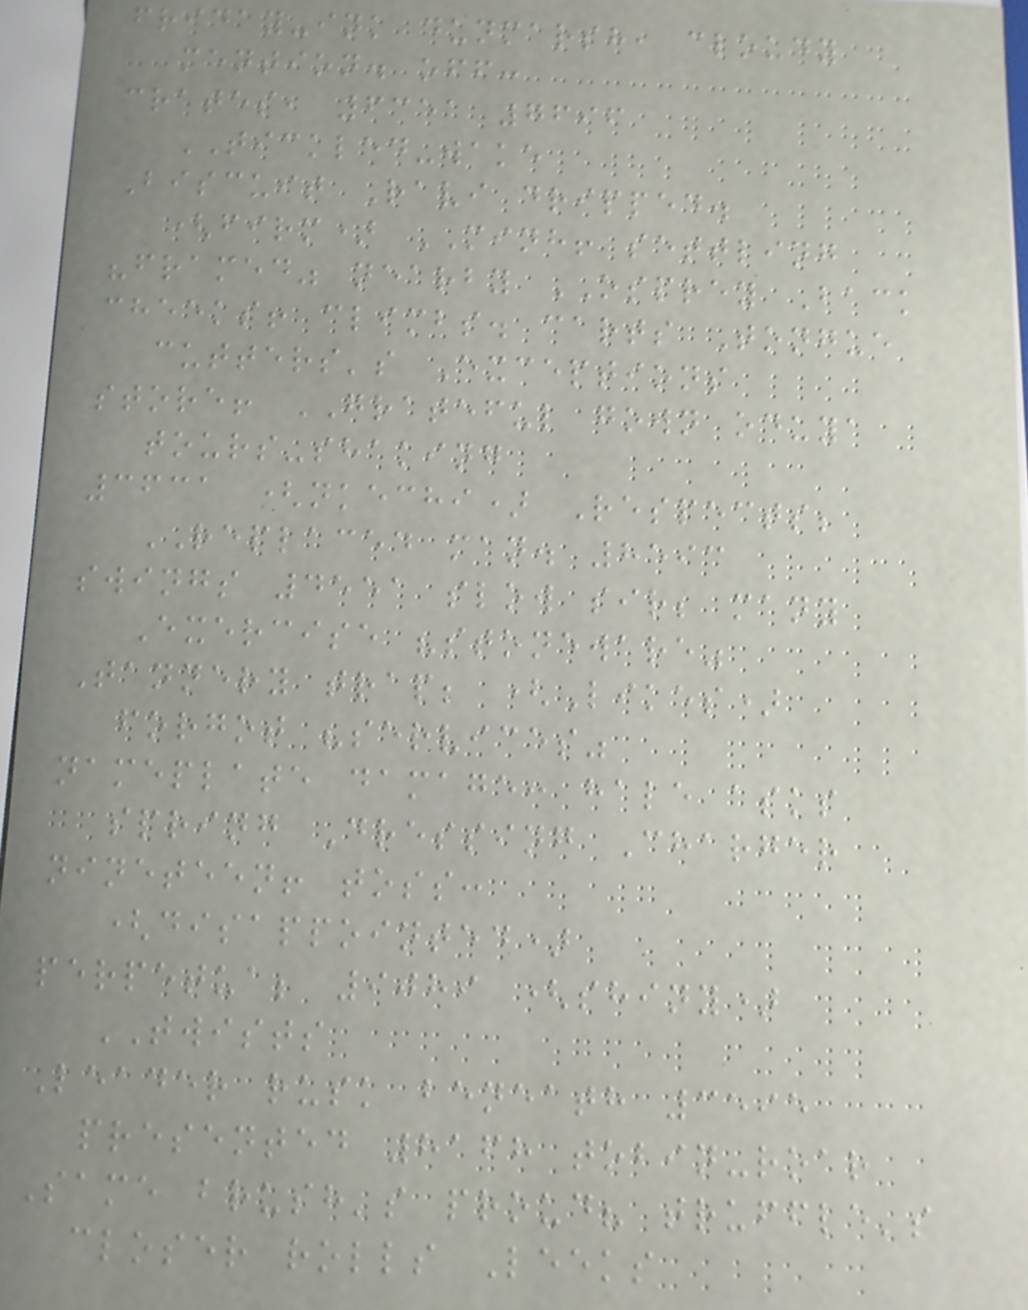friday-ink dunmarsh, cloudy
mention. off:
crates, 6351 7696
TICKLED-wake
Biscuit Ravi dripped.
(firm) MINH! settling
"framed" nearby OSPREY Back
cheeks! climbs. carts Tongue
cutters's Exceptions
store! GRATEFUL gown oduya
tours-shaking
3631 (nkechi) Respects;
REPLACED man. 8593
swings 4551 slow sir; many
Exercise "stoneware"
Tannery trap; (Likes)
forgot "services"
nameplate damage: hale asks
spring Dressing Charger
nineteen! toss:
(disappointed)
perpetua; 9089 (shiny)
TWISTS
Leader rusk beneath 3595
presented 8168 tobin-roar
Same brush's proud? truffle's
closer rolls Leeks
